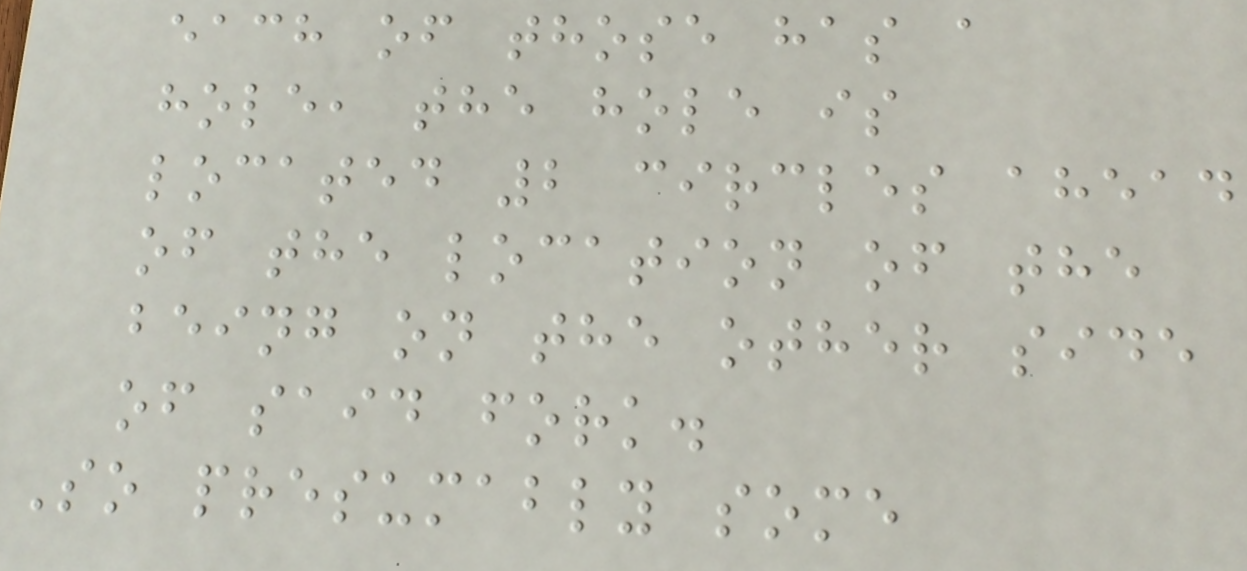each of those has a
hole, the hole is
located 2 circles ahead
of the location of the
being on the other side
of said fork.
So presumably some
